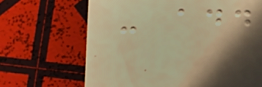- add
